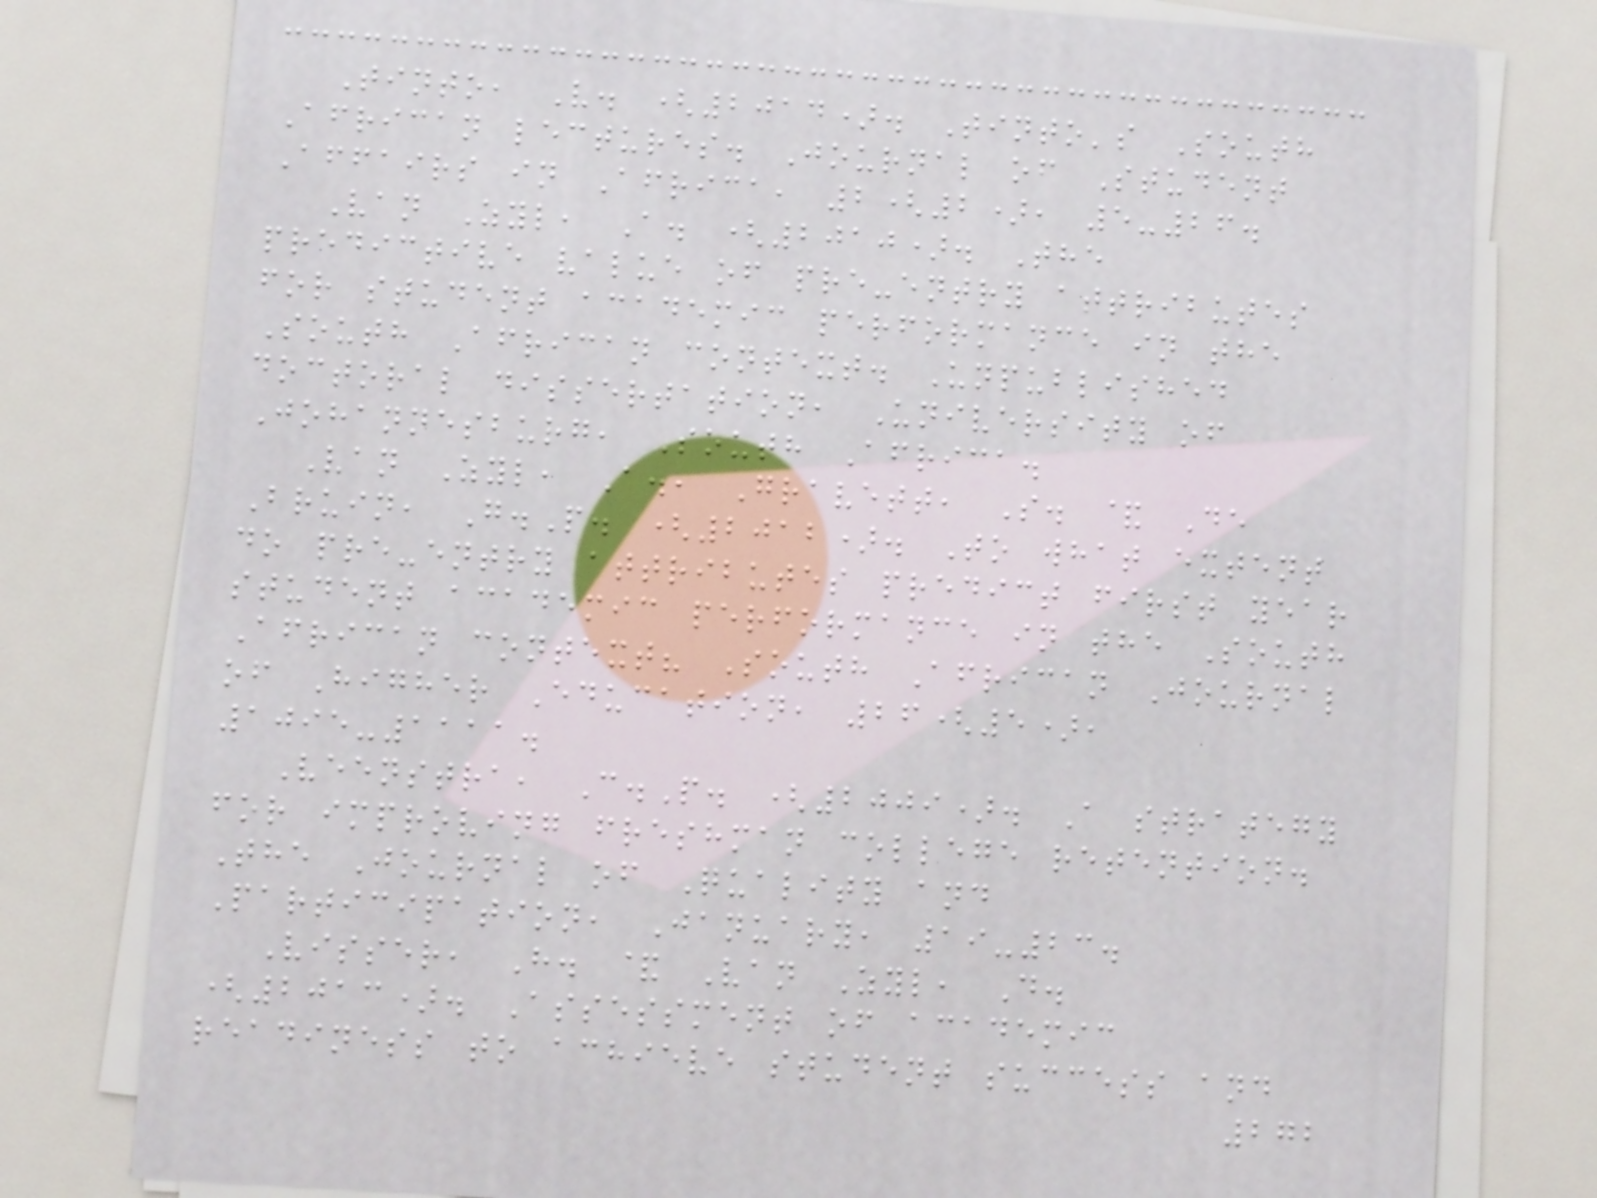Tinto, V. (2014). Tinto's South
African lectures. Journal of Student
Affairs in Africa, 2(2), 5-26.
Van Zyl, A. (2010). The
predictive value of pre-entry attributes
for student academic performance in the
South African context. Unpublished
doctoral dissertation, University of
Johannesburg, South Africa.
Van Zyl, A., Gravett, S. & De
Bruin, G.P. (2012). To what extent
do pre-entry attributes predict first year
student academic performance in the South
African context? South African Journal
of Higher Education, 26(5),
1095-1111.
Veenstra, C.P. (2009). A strategy
for improving freshman college retention.
The Journal of Quality and
Participation, January, 19-23.
Visser, H. & Van Zyl, D.
(2013). Assessment of academic
readiness to achieve student success and
272
